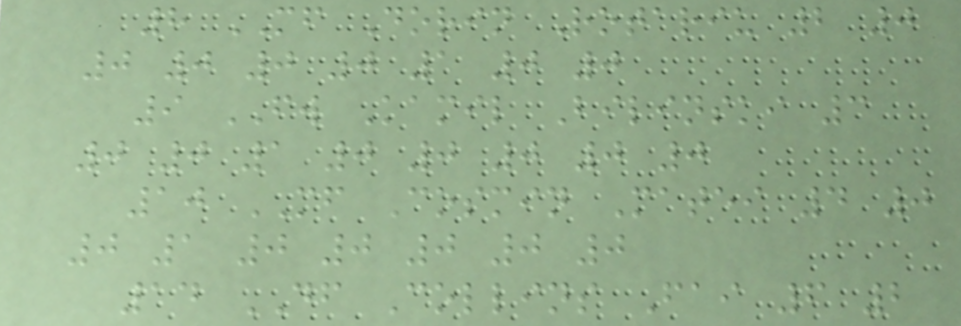8 MF Dorin Rotariu 2 0
0 0 0 0 1 0 0
9 FW Kamil Bilinski 3
0 0 1 0 0 0 0 0
10 MF Cosmin Matei 4 0
0 1 0 0 0 0 0
14 DF Collins Fai 6 2
